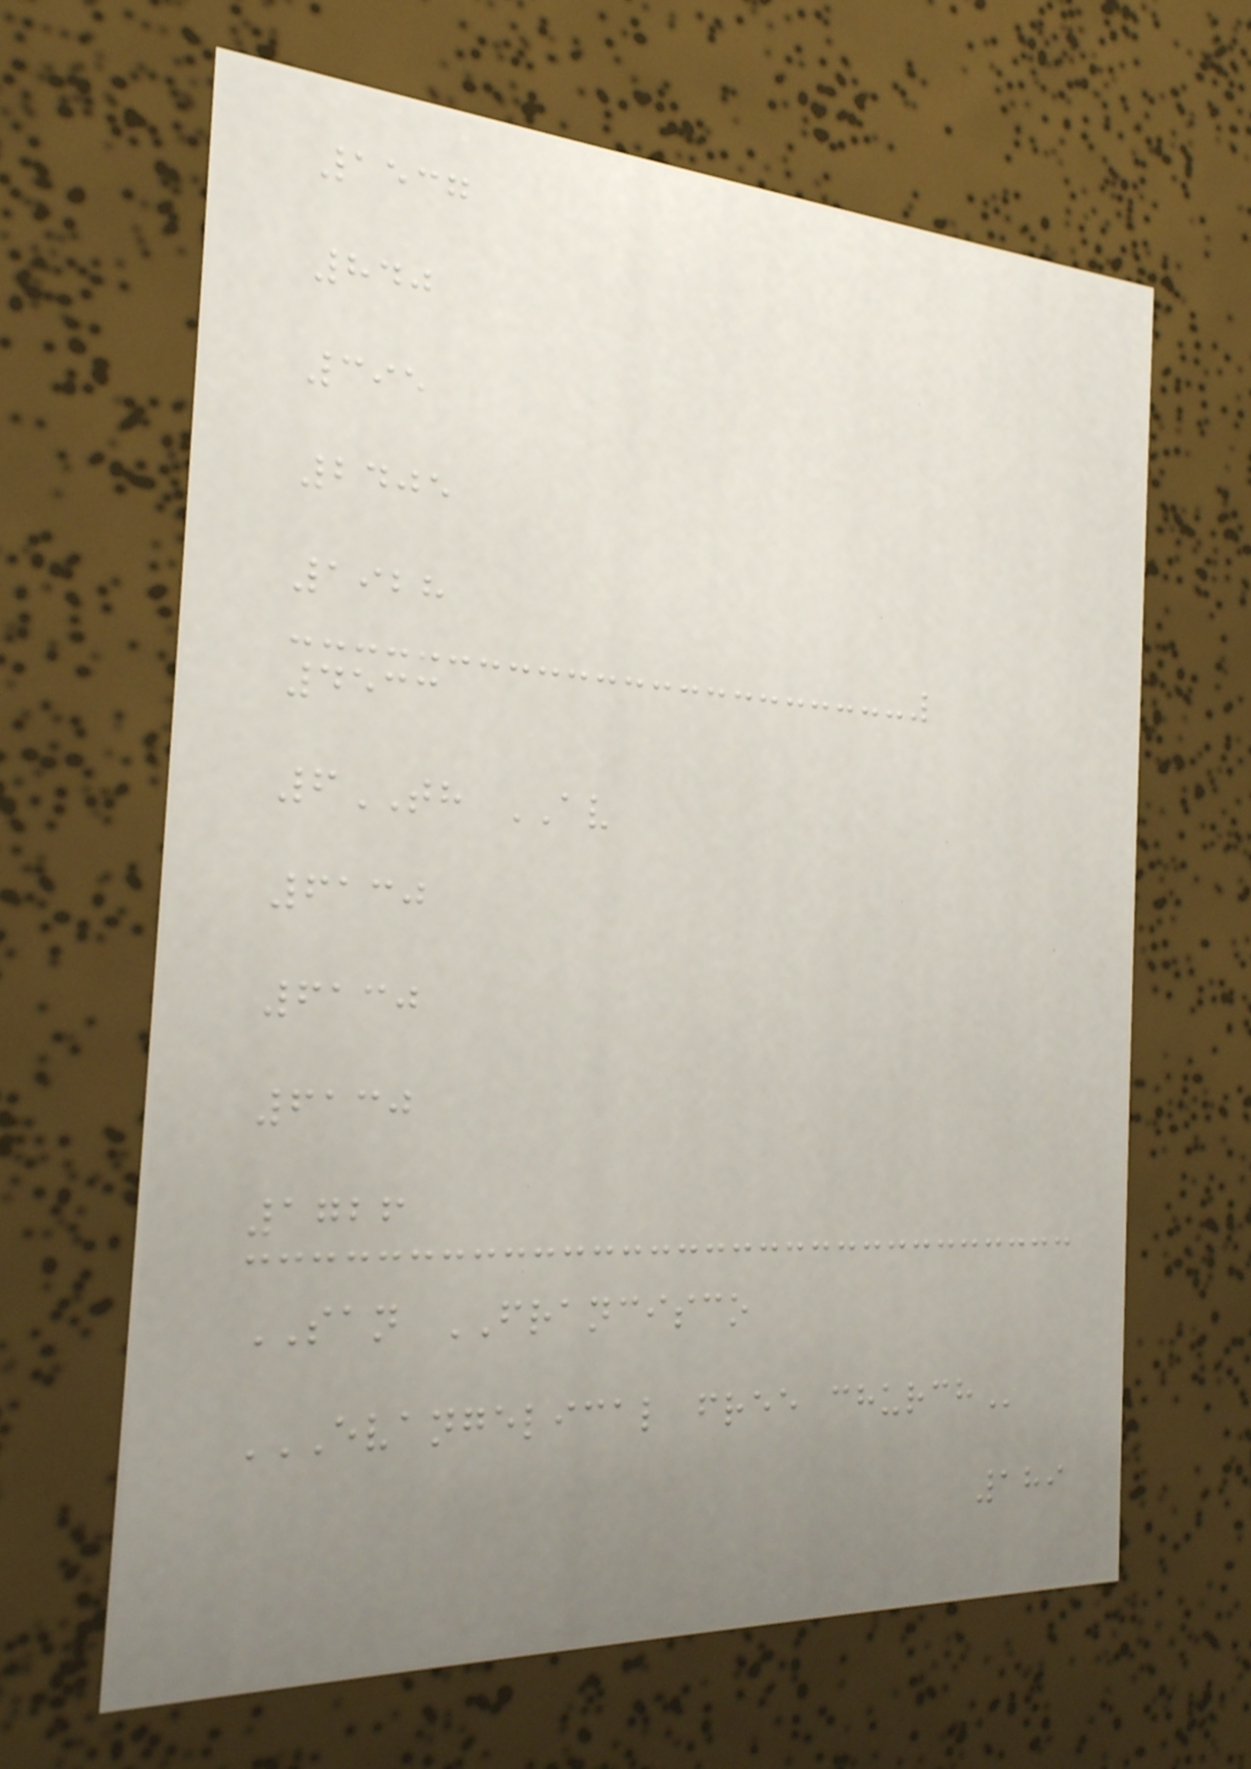1537
840
395
2405
1928
4533
6TH AV
6130
6130
6130
1726
SAN FRANCISCO
EVANGELICAL FREE CHURCH
189
